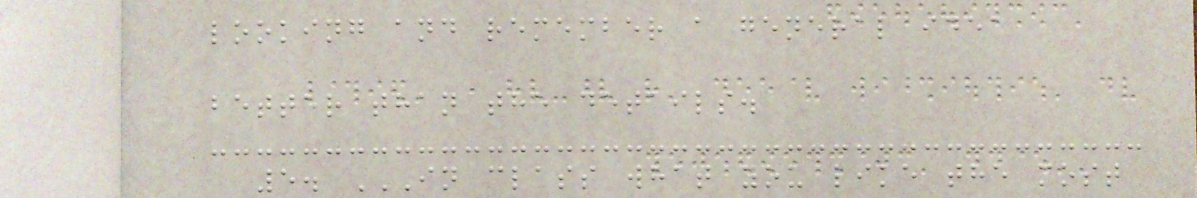looking and remember a general idea
better than the details.
5. IN CLASS WHAT YOU LIKE THE MOST
